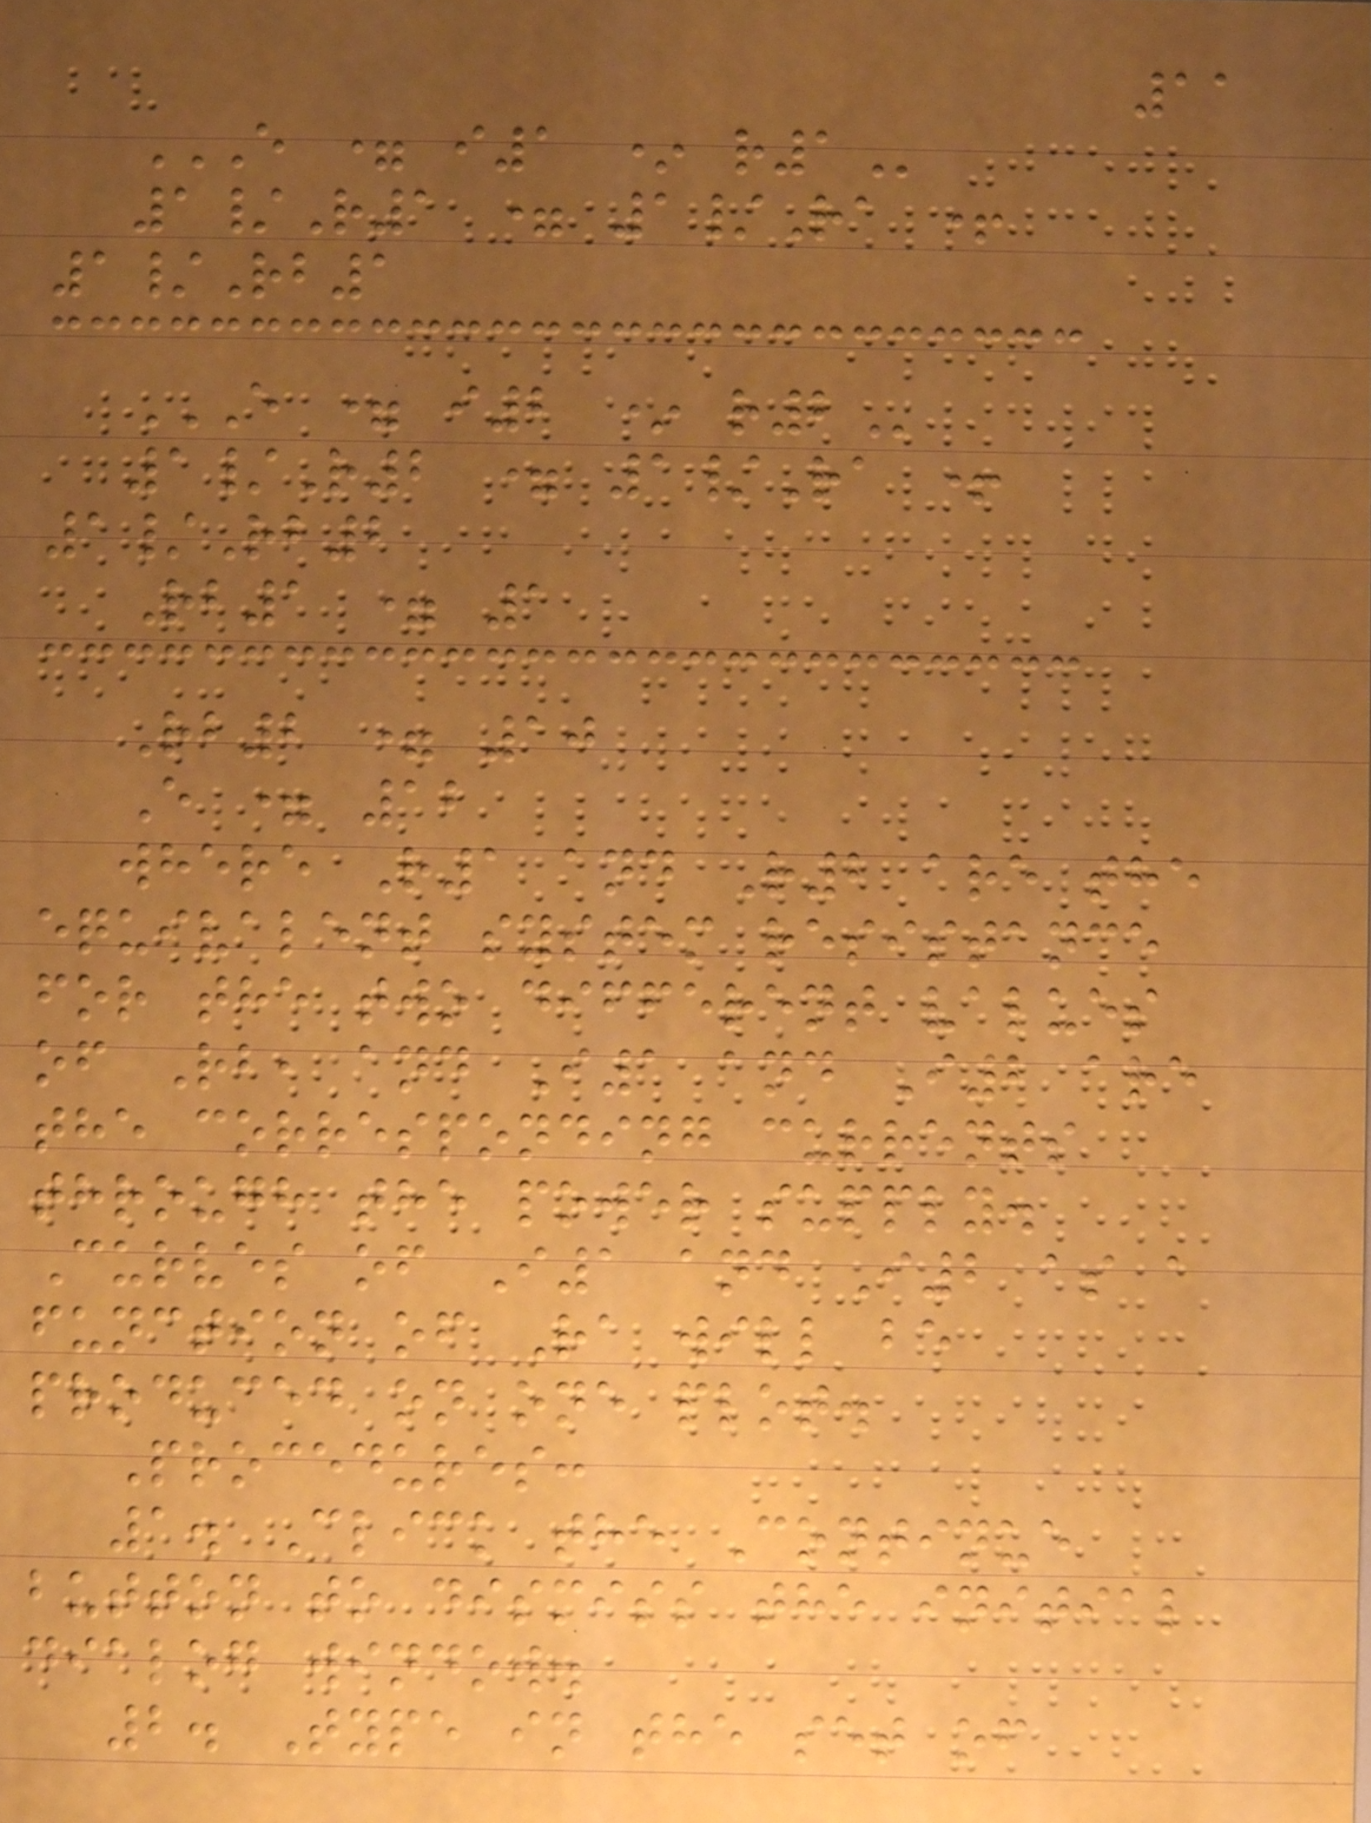11
E = I1 * R1
1/R1 = 1/Ra +
1/Rb1
E = I2 * R2
1/R2 = 1/Ra +
1/Rb2
Rb1 = 1
Rb2 = 10
E = 12
where R1 and R2 are the
equivalent system resistance
for the two different values
of Rb, and I1 and I2 are
the corresponding currents
through the power supply.
Curves of I1 and I2 as a
function of Ra will be
produced on one plot.
Procedures:
1. Click the Continue
button to dismiss the initial
dialog window.
2. Type in the set of
